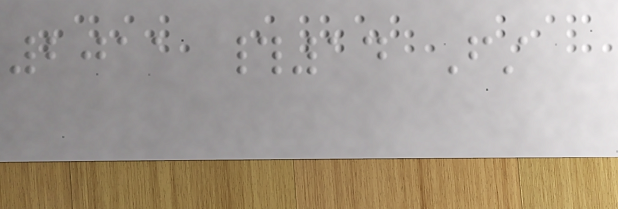2011 #14 First
